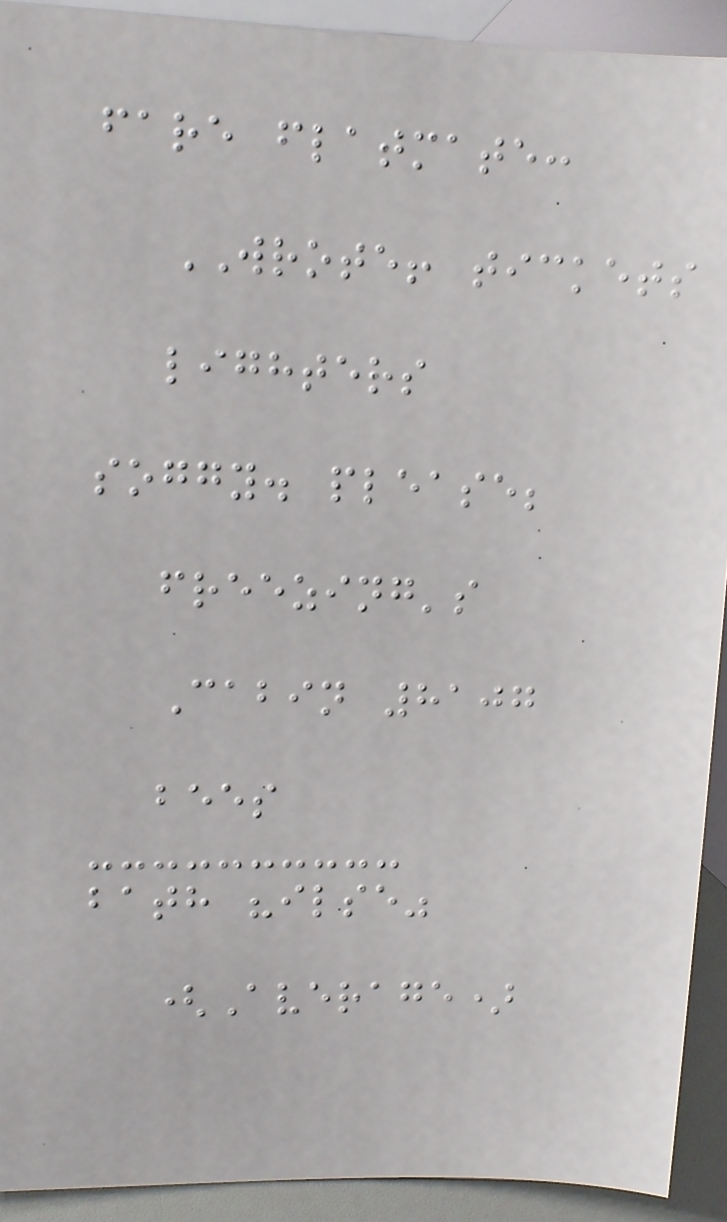fare flatmate:
WROTE! tickets
lighters
soggy. please;
freezing's
Cabin 8107
bees
bath "ilse"
(Average)
